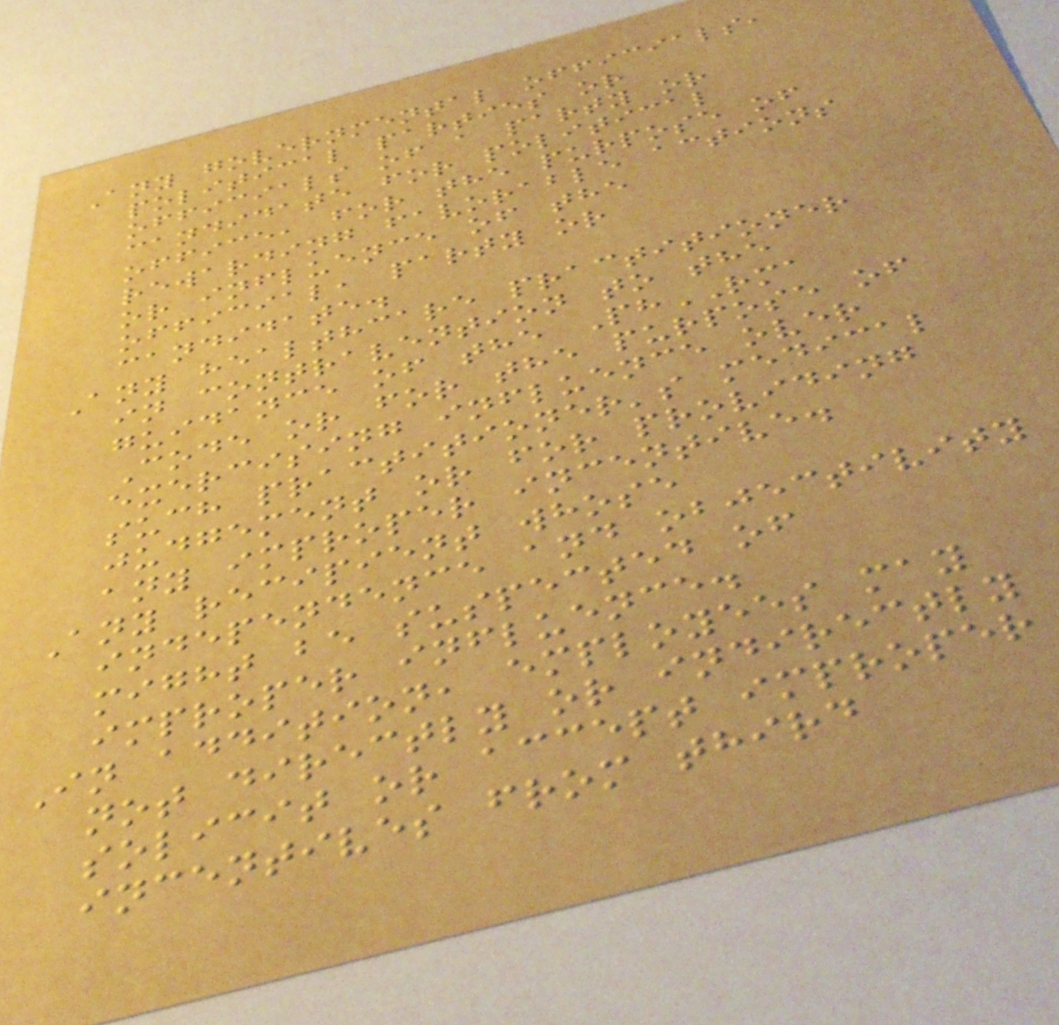Any governmental officials,
political parties or
officials of a party or
candidate for political
office, for the purpose of
rewarding favorable actions
or influence of the
official, party or
candidate.
Any healthcare practitioner
in contravention to the
guidance of the PhRMA
Code or for the purpose of
exercising influence over
such practitioner's medical
judgement or for providing
any improper incentive.
Any recipient whose
independence and objectivity
might be suspected of
improper influence.
In addition, employees may
not directly or indirectly
solicit or accept improper
incentives from third
